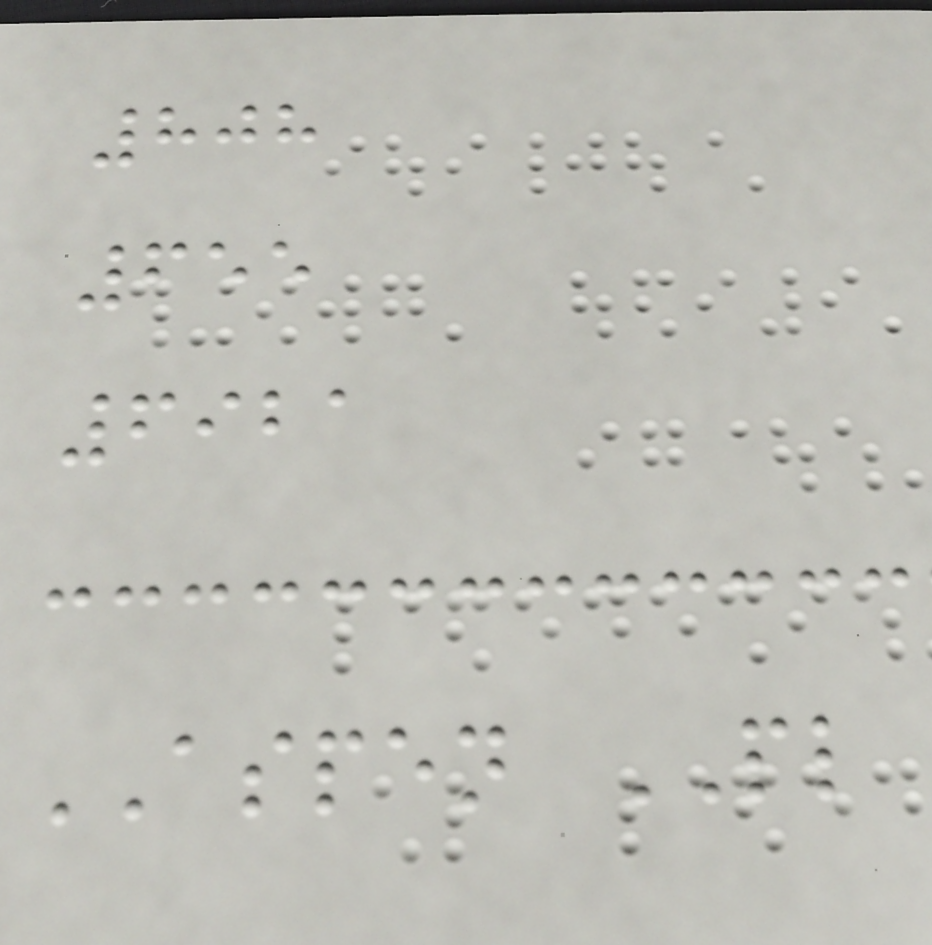808
655
6921
ASPEN PL
